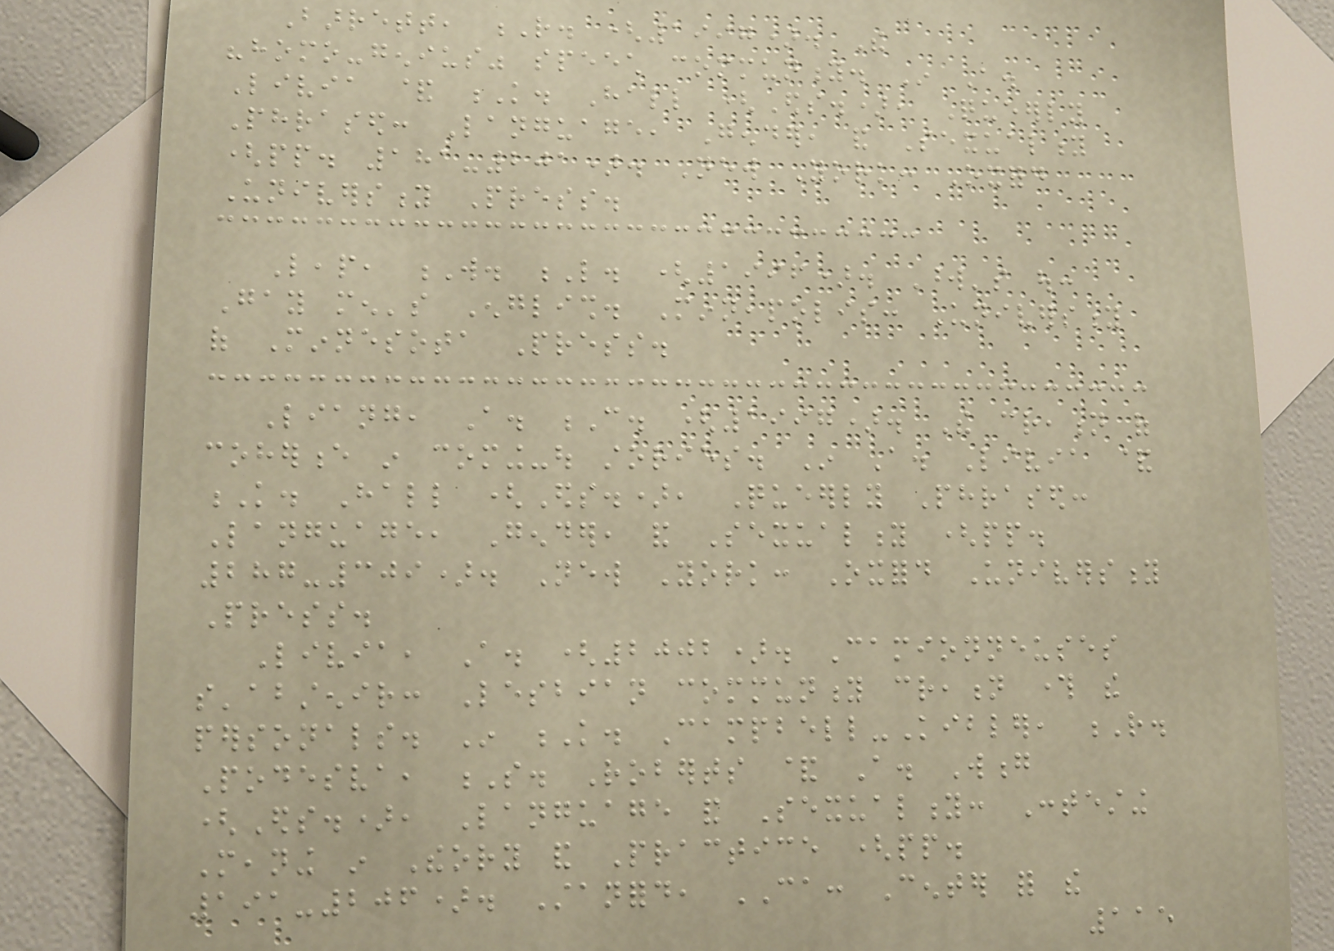Barrett, R. (1997). The
"homo-genius" speech community. In A.
Livia & K. Hall (Eds.), Queerly
Phrased: Language, Gender, and Sexuality
(pp. 181-201). New York: Oxford
University Press.
Leap, W. L. (1996). Word's out:
Gay men's English. Minneapolis: University
of Minnesota Press.
Liang, A. C. (1997). The creation of
coherence in coming-out stories. In A. Livia &
K. Hall (Eds.), Queerly Phrased:
Language, Gender, and Sexuality (pp.
287-309). New York: Oxford University
Press.
Livia, A. (2002). Camionneuses
s'abstenir: Lesbian community creation through the
personals. In K. Campbell-Kibler, R.
Podesva, S. Roberts & A. Wong
(Eds.), Language and Sexuality: Contesting
Meaning in Theory and Practice (pp.
191-206). Stanford, CA: Center for the
115
